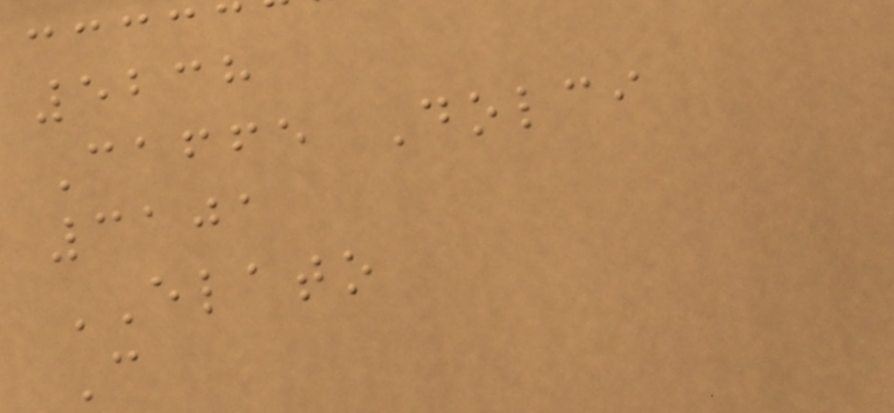5238
Caffe Dolci
3101
ELATO
C
